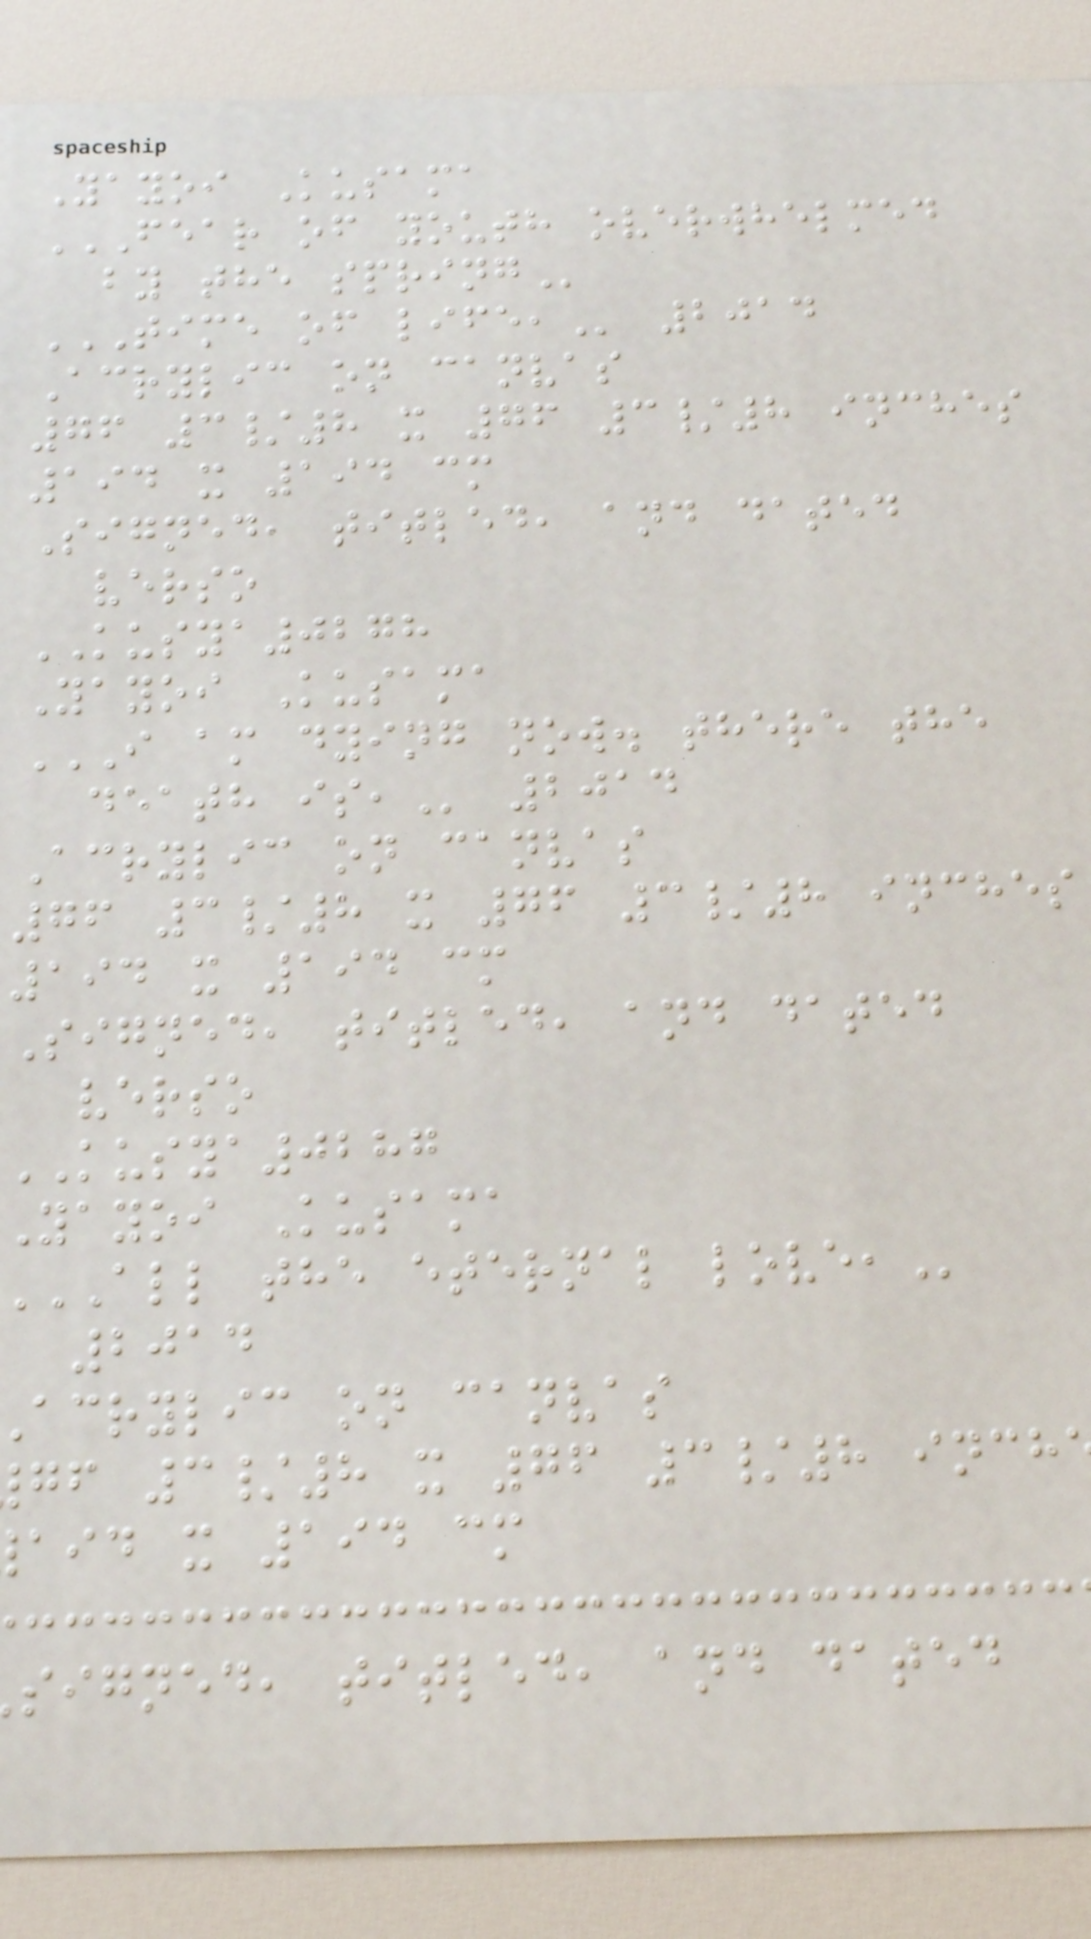Yayoi Kusama
FEAR OF YOUTH OVERWHELMED
by the
TIME OF LIFE, 2014
Acrylic on canvas
76 3/8 x 76 3/8 inches
194 x 194 cm
Signed, titled, and dated
verso
KUSYA0278
Yayoi Kusama
I AM DYING NOW. THERE THE
death
Acrylic on canvas
76 3/8 x 76 3/8 inches
194 x 194 cm
Signed, titled, and dated
verso
KUSYA0287
Yayoi Kusama
ALL the eternal
2014
acrylic on canvas
gf 3/8 x 76 3/8 inch
aid x 194 cm
signed, titled, and dated
